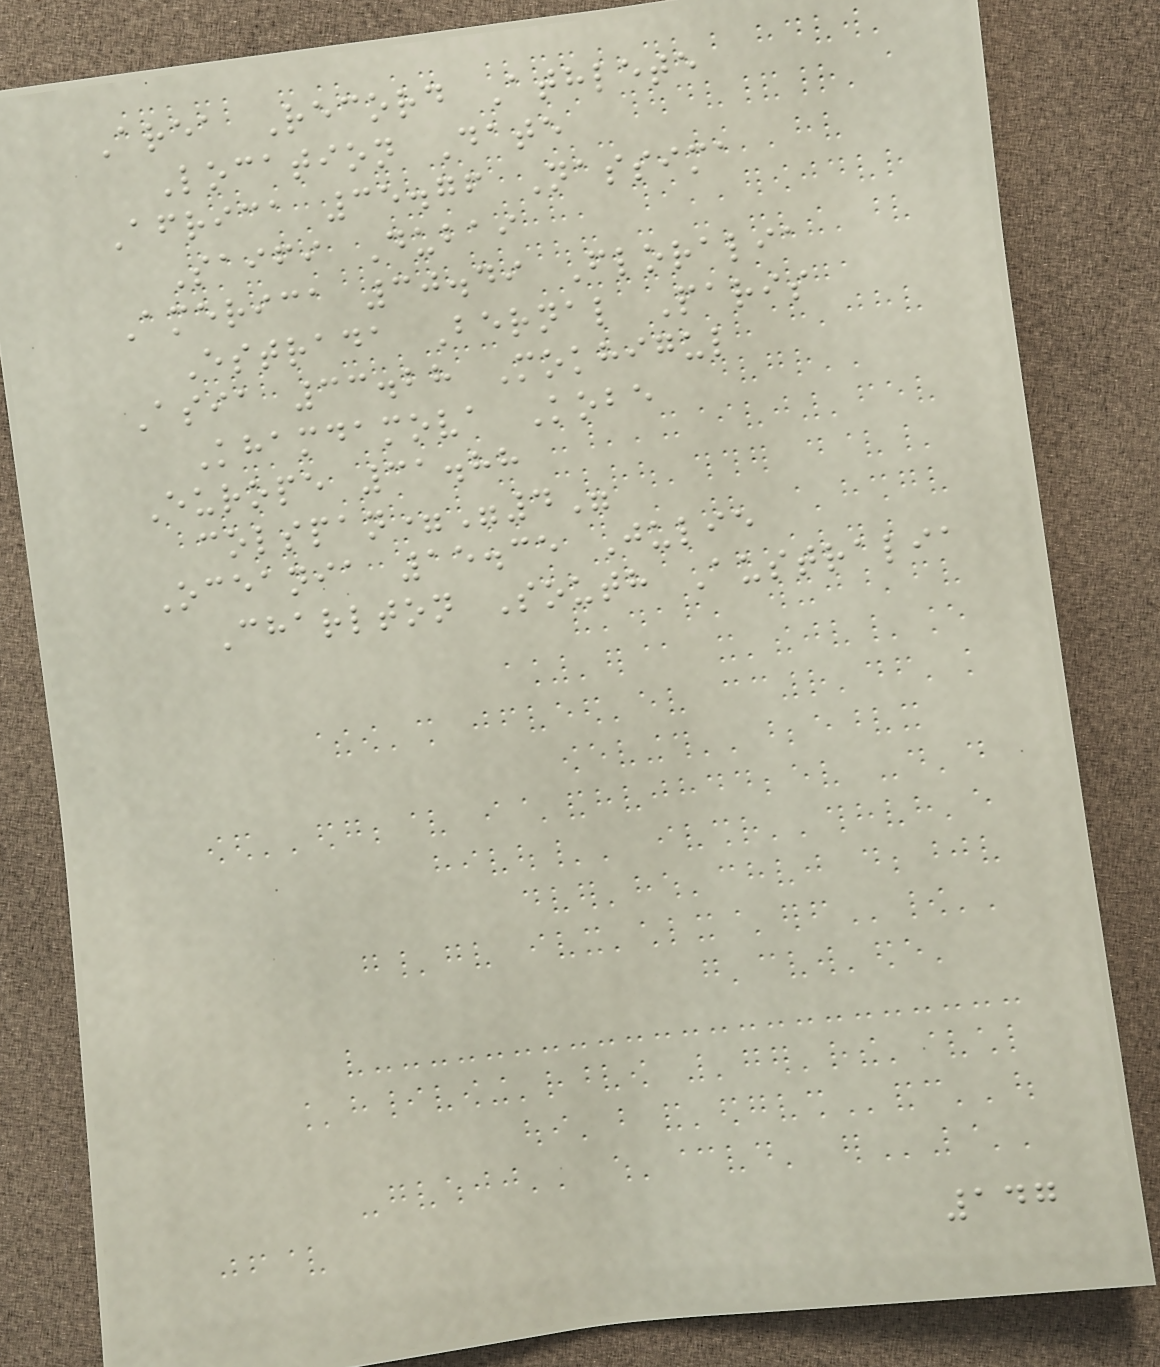Area Record Athlete
Location Date
Africa 35.76 Nassima
Saifi Dubai
America 30.49 Floralia
Estrada Bernal Paris
Asia 33.28 Mokhigul
Khamdamova Kobe
Europe 31.88
colspan="4"
Oceania 15.35 Julie
Charlton South Australia
147
